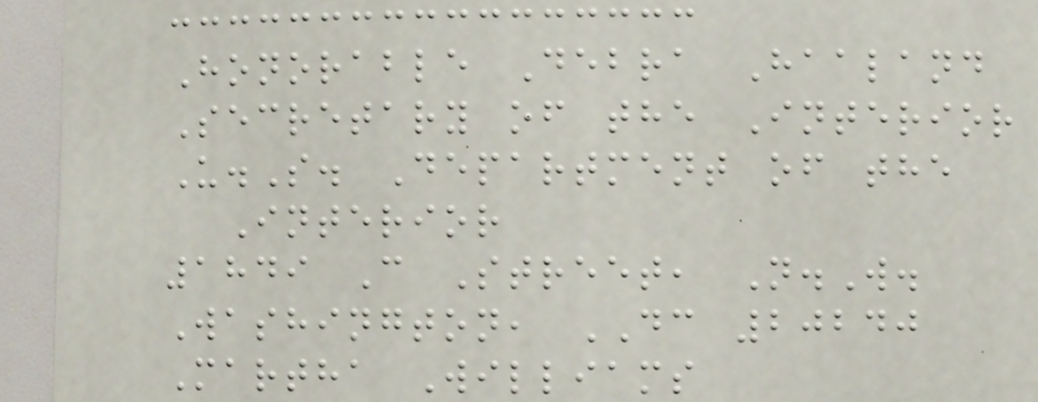Honorable Debra Haaland
Secretary of the Interior
U.S. Department of the
Interior
1849 C Street, N.W.
Washington, DC 20240
Martha Williams
